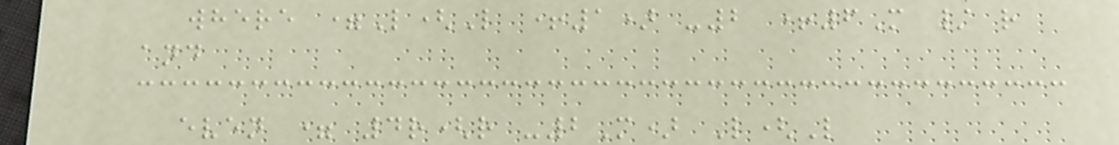where =L(L +1) -2 +6M / r
and
even = 4r(r -2M) L(L
